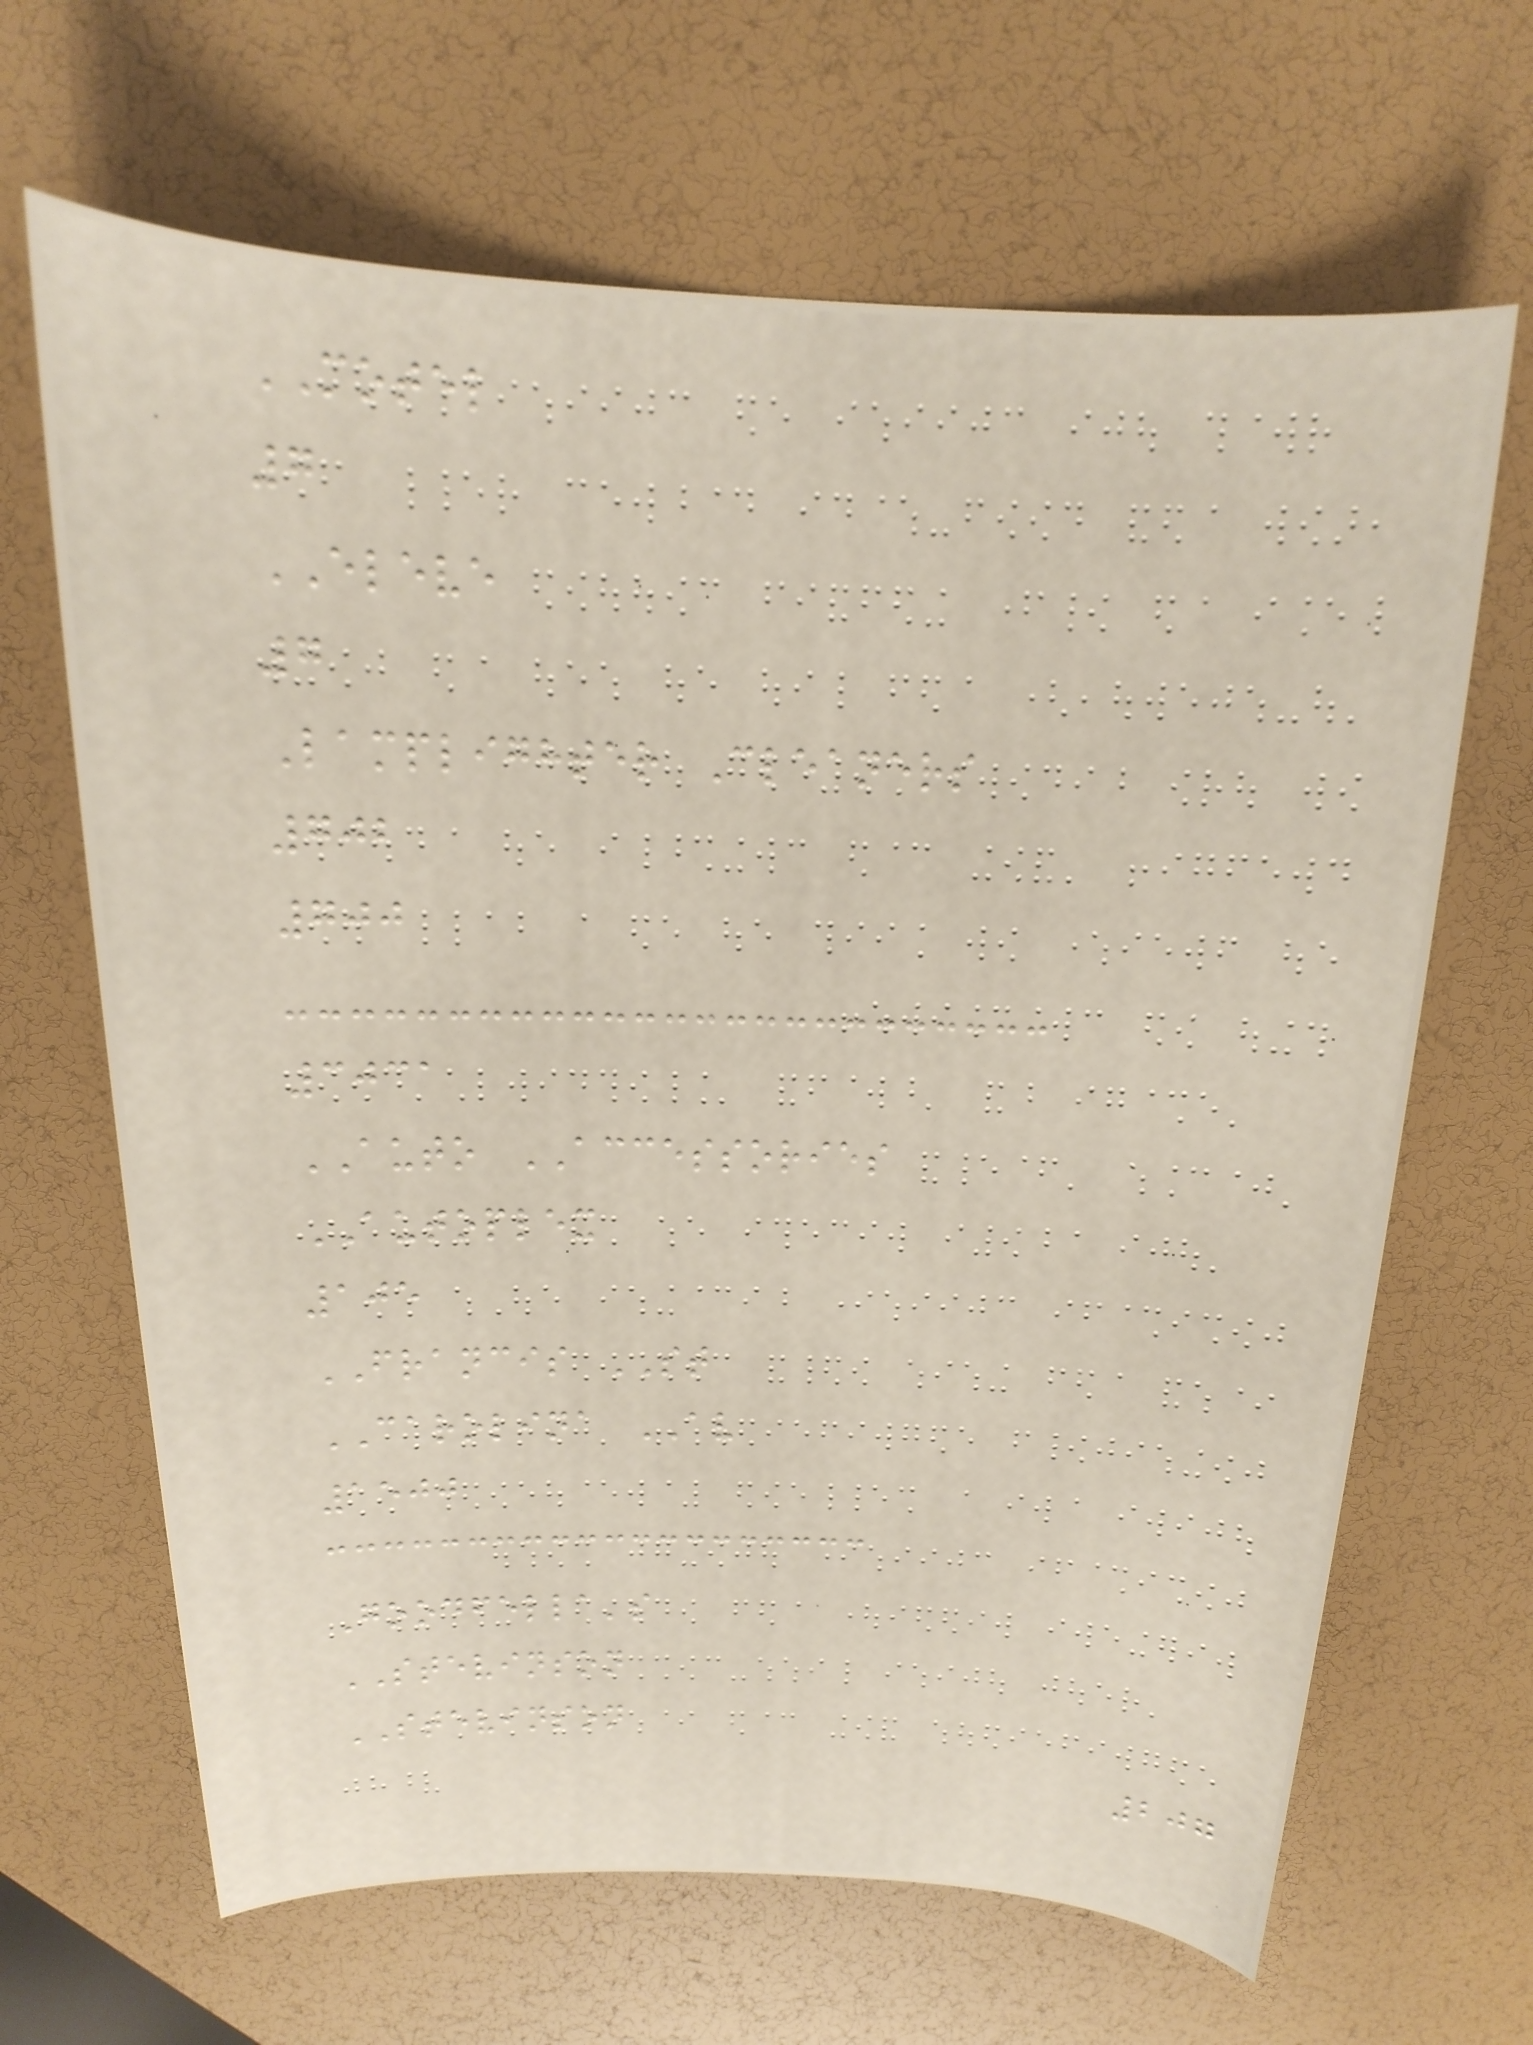MOTEL
7
ELEVE
7
Lamplighter Cleaners
702
700
3031
AUTO ACCESSORIES
AUTOPLEX
105
FRANCIS ST
CAROLINA AV
1500
Goodfella's
STEVINSON
STEVINSON
207
